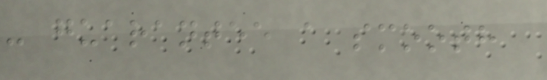- guarantee a smooth
